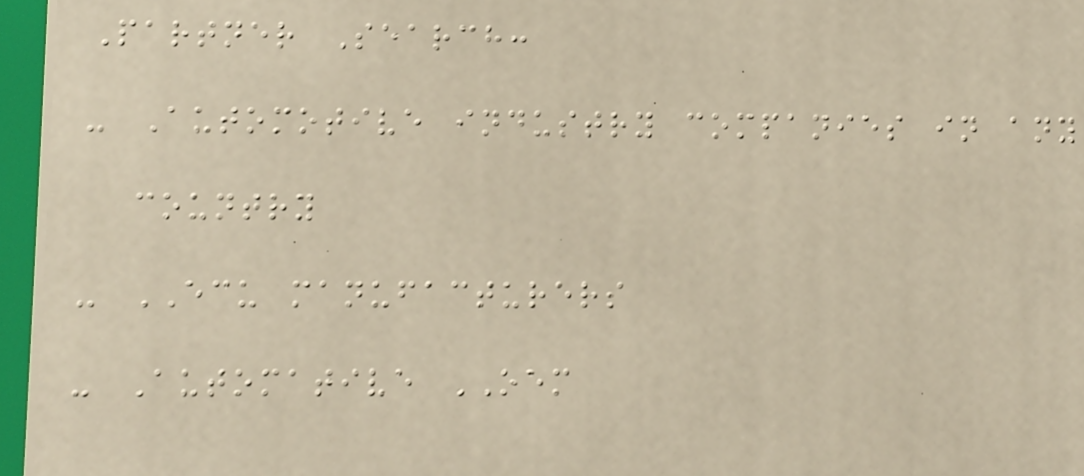Partner Search:
- Automotive industry companies in any
country
- ECU manufacturers
- Automative OEM
